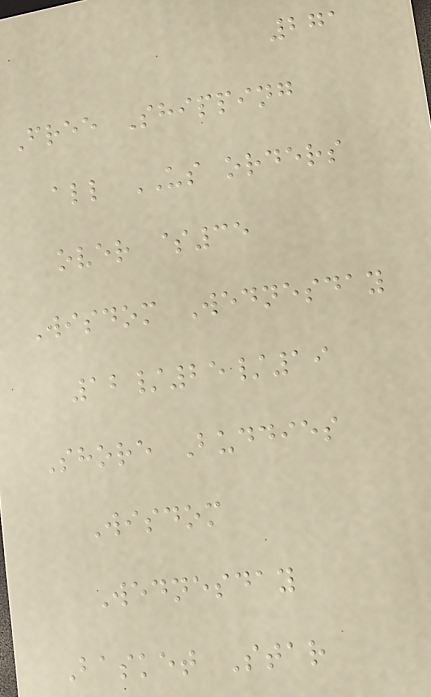271
Free Shipping
all US orders
over $35
Wisdom Wednesday
12/25/19
Shore Buddies
Wisdom
Wednesday
Basket Star
